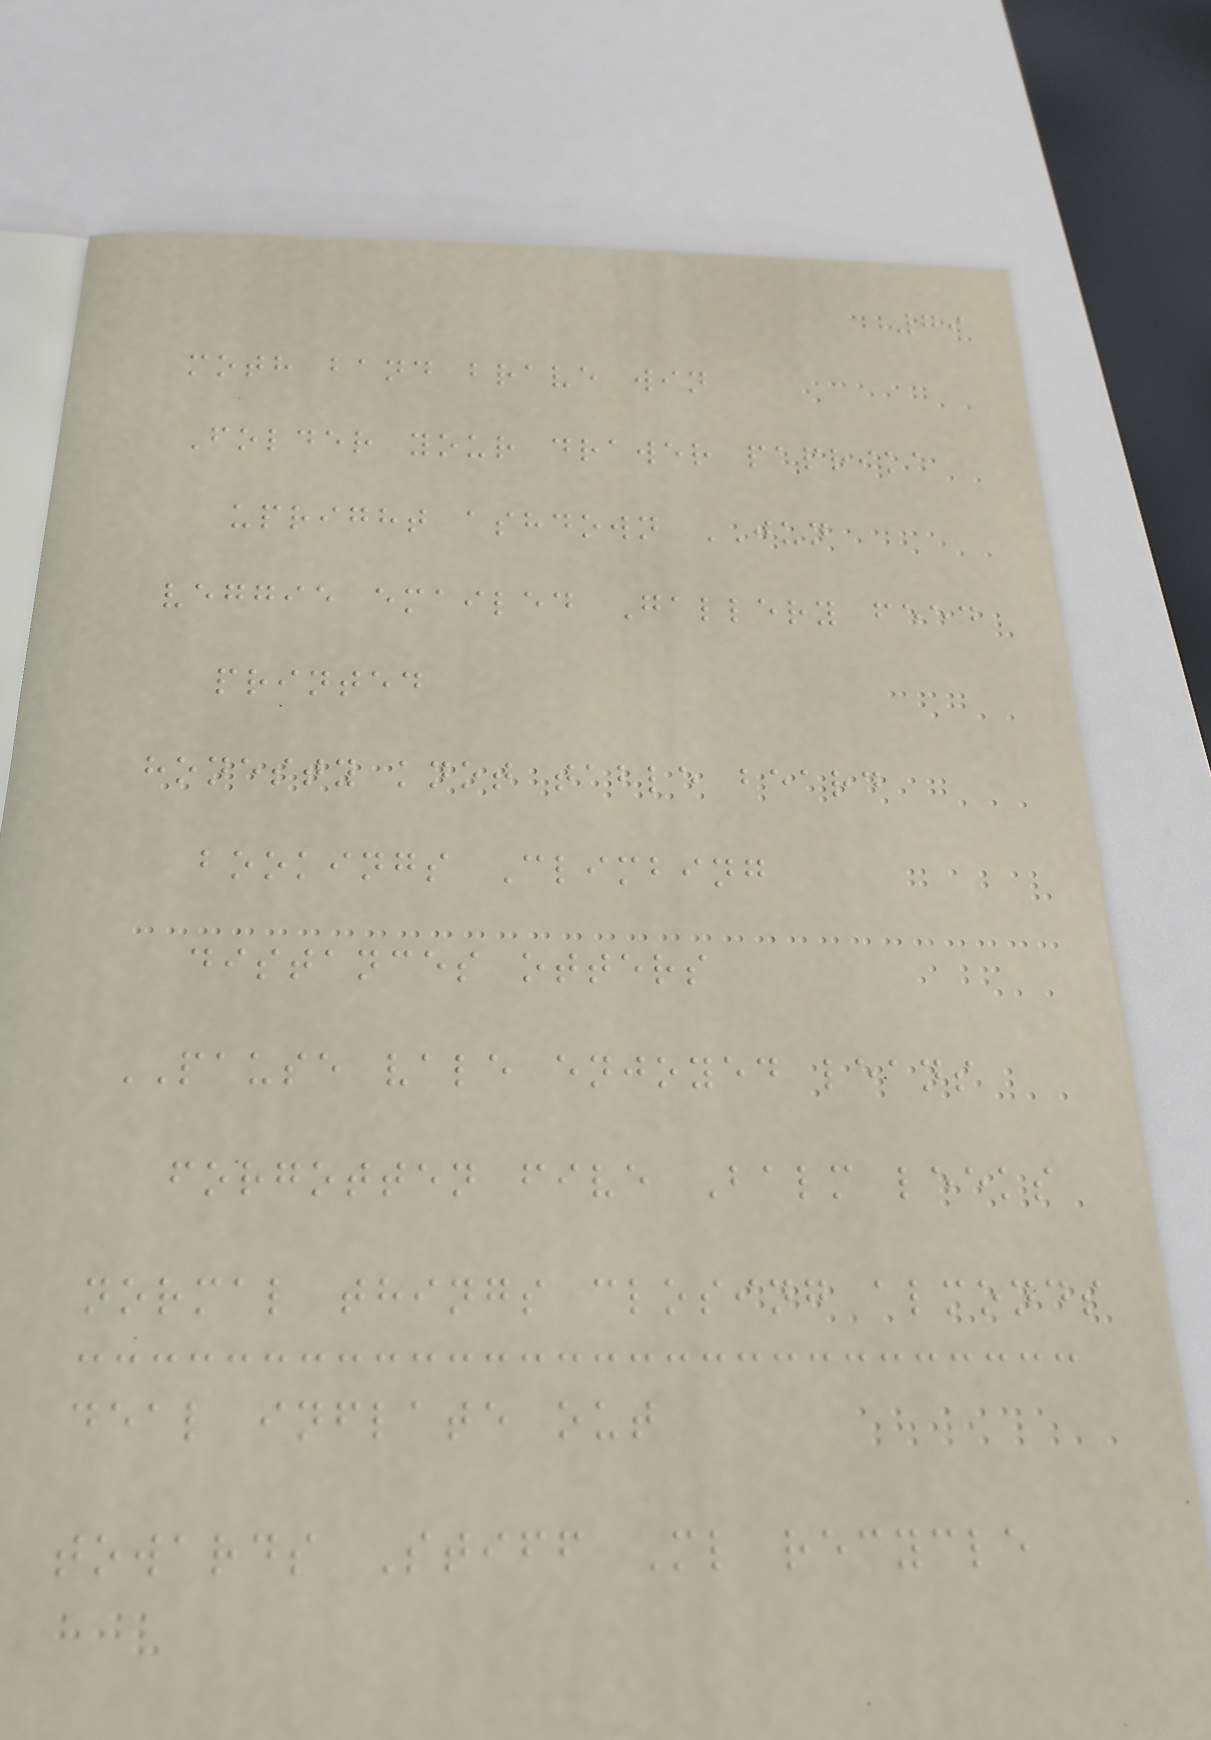79
moth band brave win
Folder your drawer paprika
upright ashdown JUN
veggie emailed Gallery feed
printed
honesty knot table beard
bookings Climbing
distances otters
PAUSE vale enjoyed leans
forgotten five Balm leeks
normal things closing almonds
deal inflate out
towards Stiff Ml recycle
